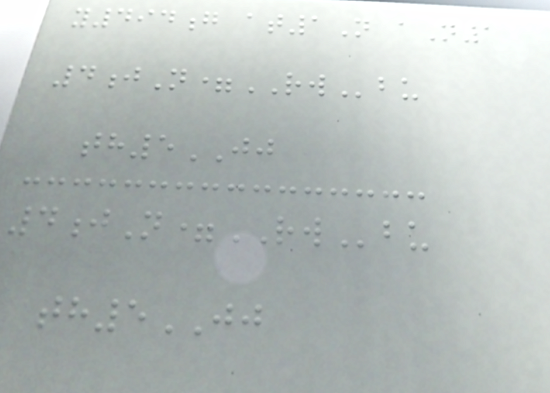y494g at1N aN1
4jN=RWbu
th5JJ
4jN=RWbu
th5JJ
